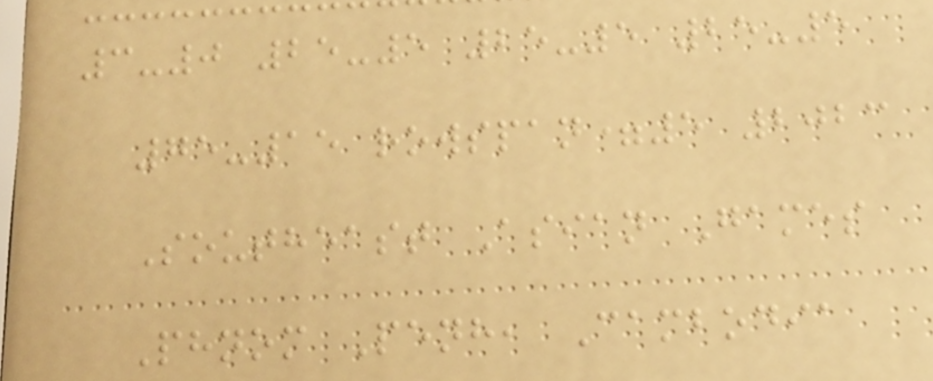3-0 25-5 25-5 25-5
75-15 rowspan=5 2023
Southeast Asian Games
Phnom Penh, Cambodia
